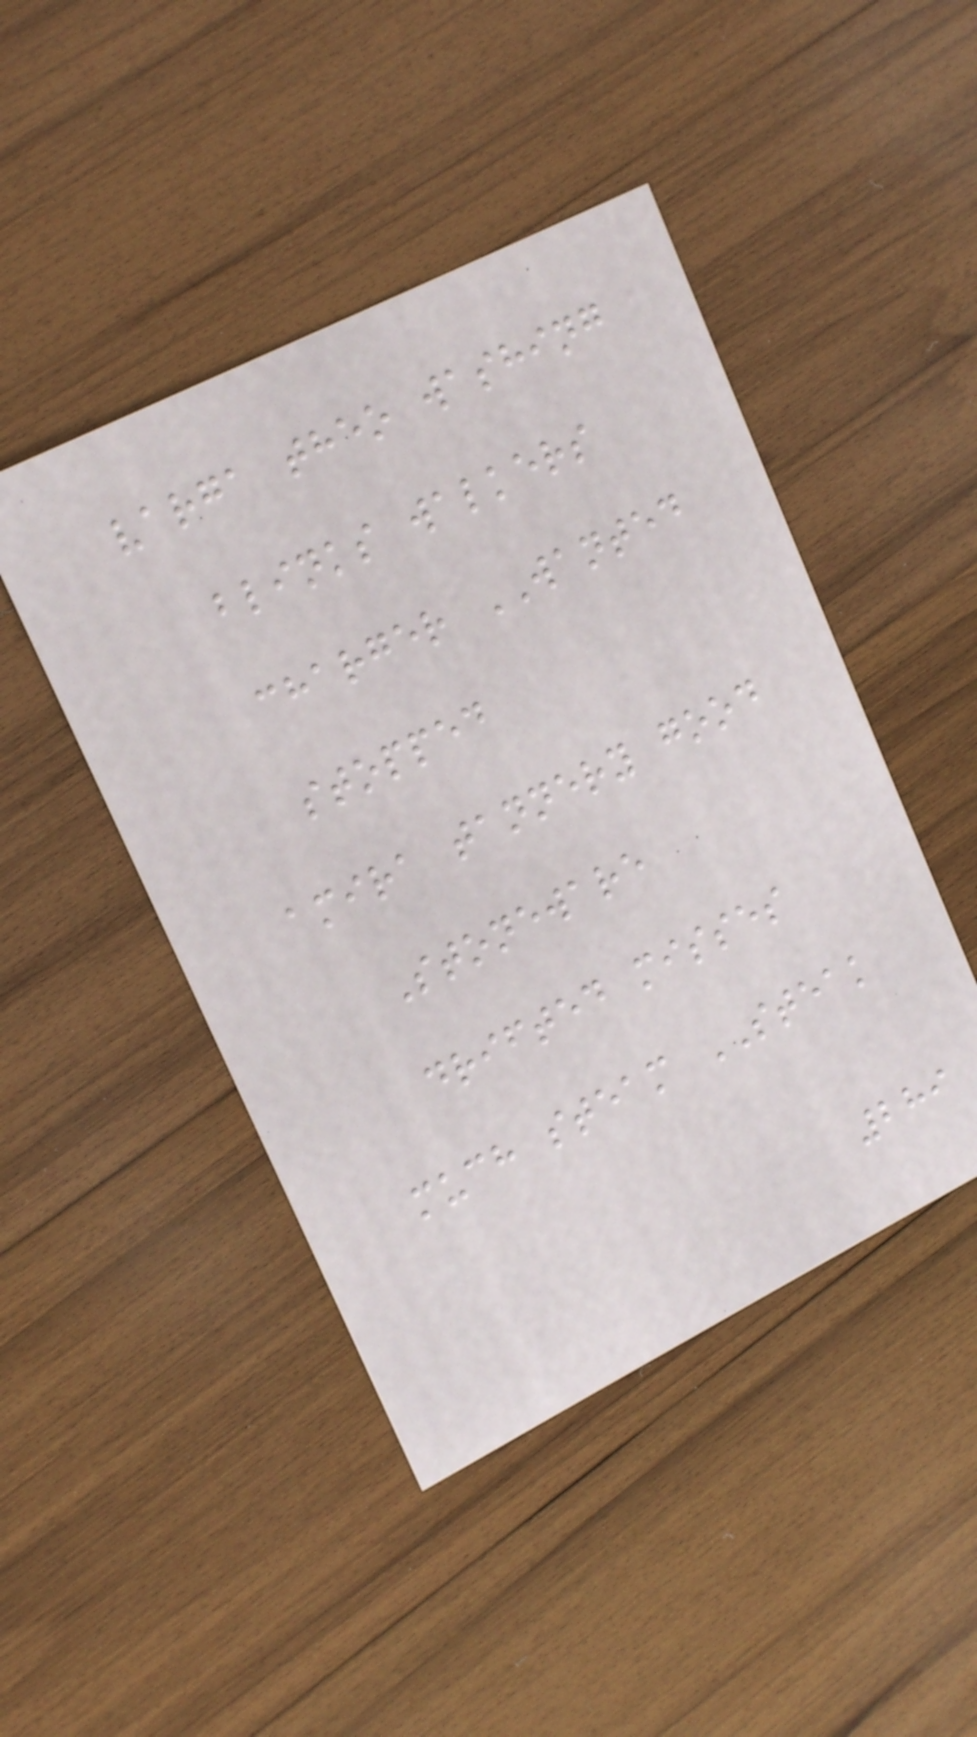varga theo washing
blinks walkers
charger WANTED
stopped
amira tannery good
Stoneware
drifted misses
much steam STEAK
289
